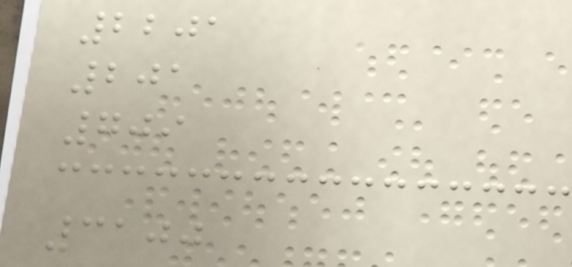2201
201
709
3100
